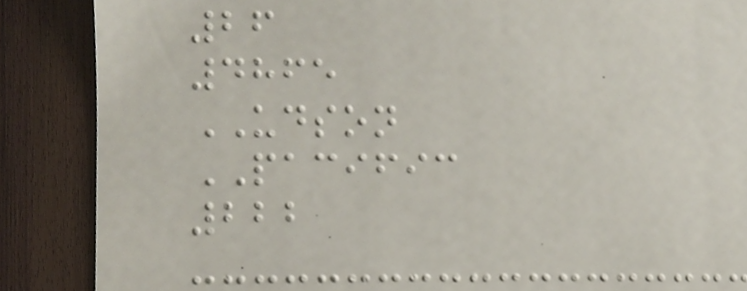26
4865
UDSON
PACIFIC
222
